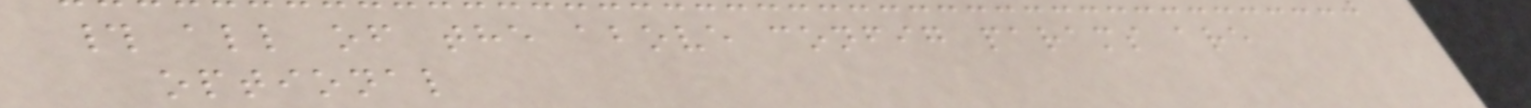# all of the above config params are
optional
